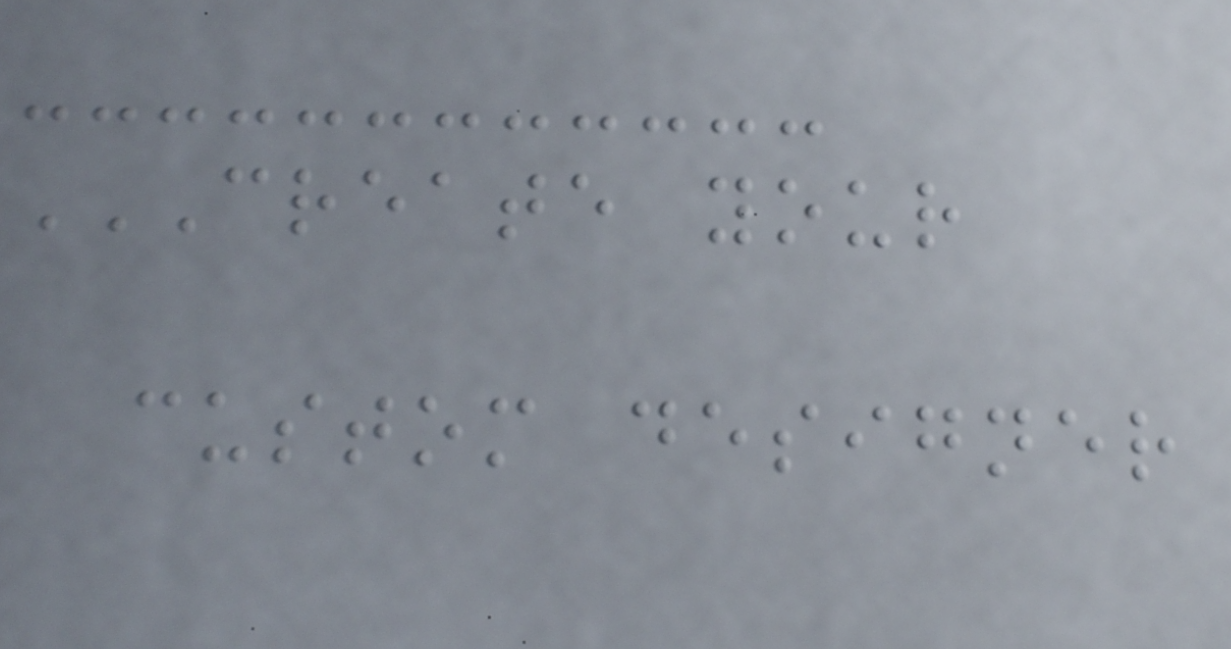CREATE YOUR
CUSTOM DESIGNER
